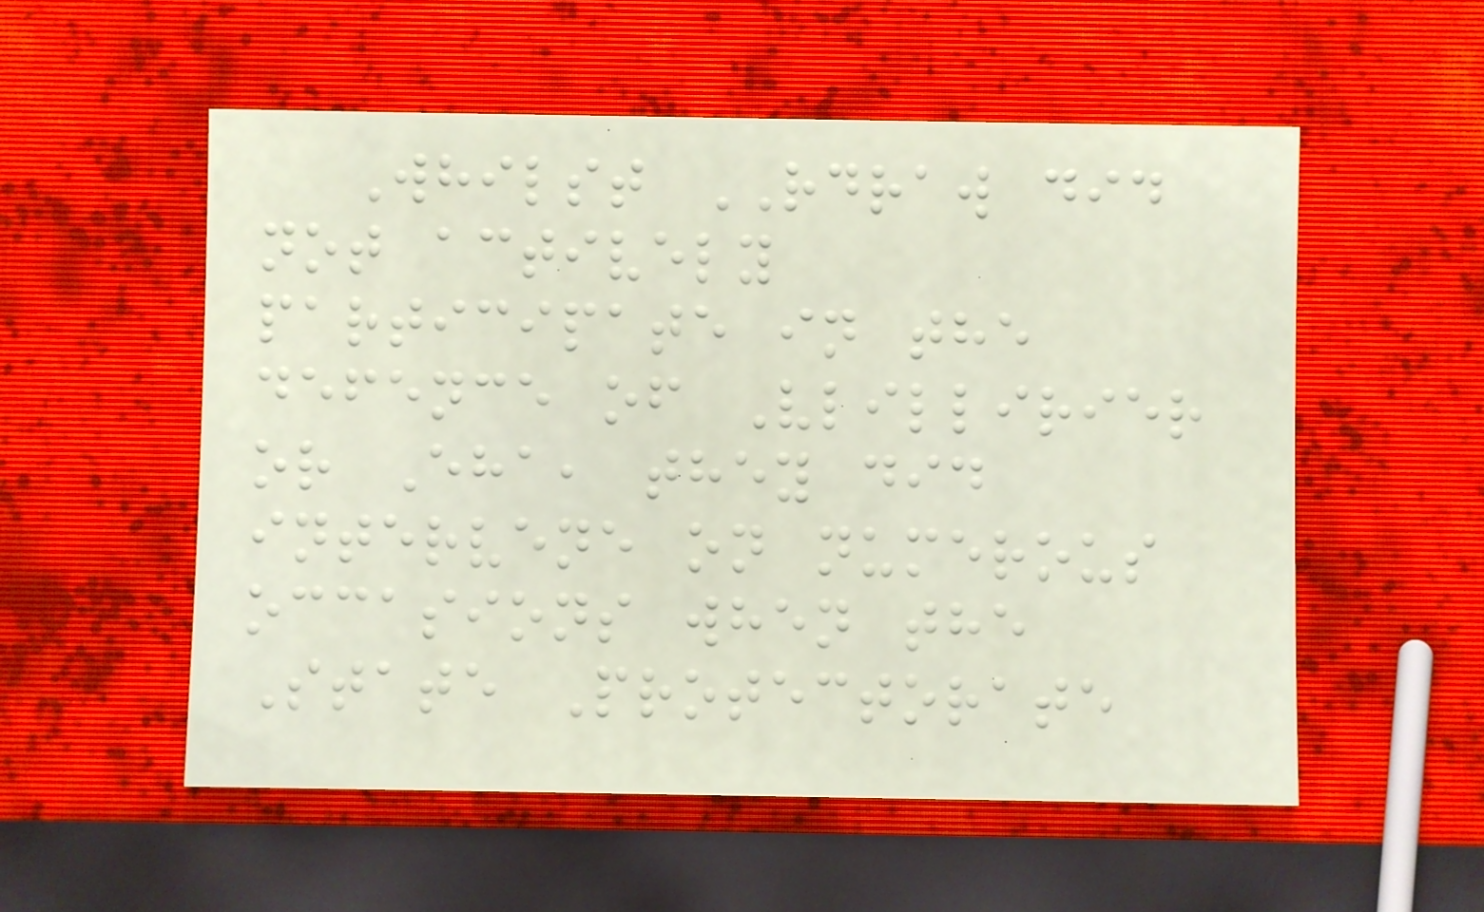Whilst RDRAW did
not actively
participate in the
defence of Vlillirier
or Eha, they did
intervene on numerous
occasions when the
State Protectorate
